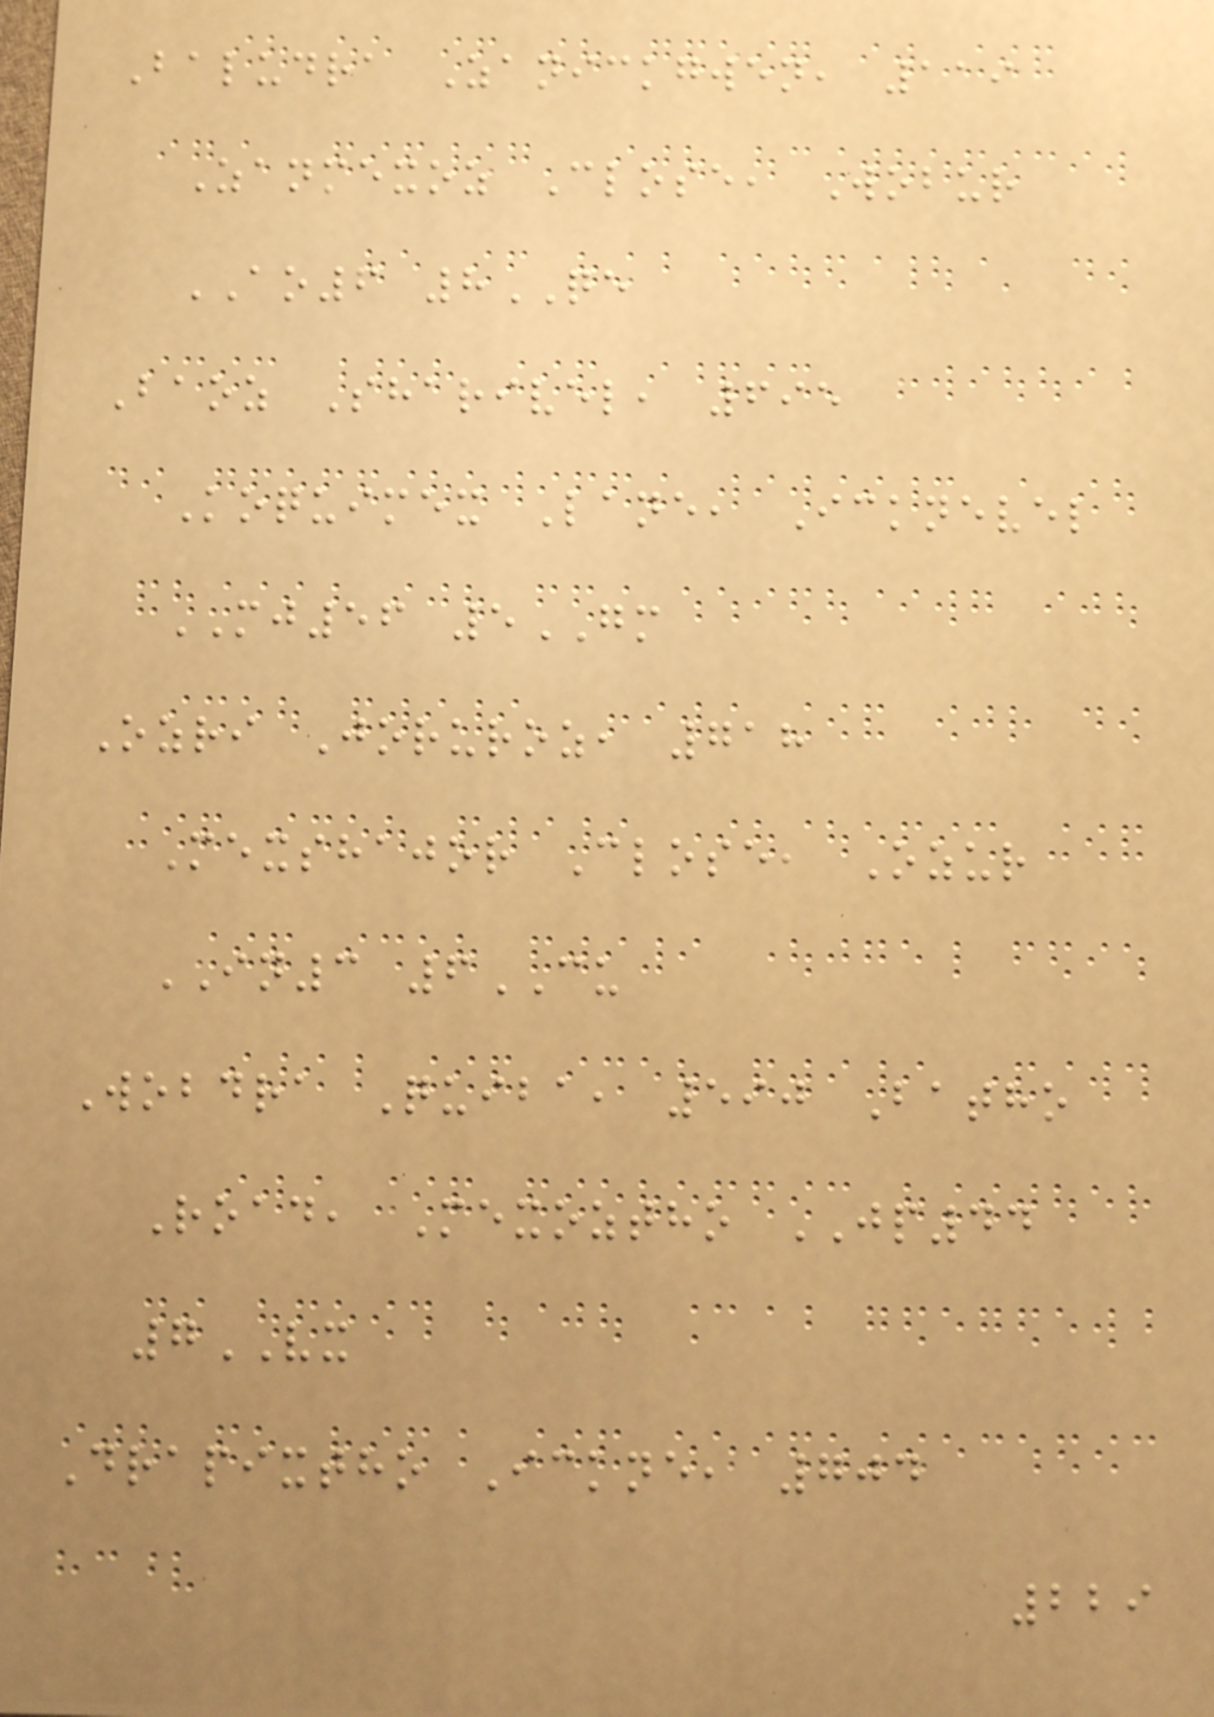Baludra Zanickgwen, 119
Zanmexoz Close, Wobur
AO6 8QE
Baoz Sharivel, 695
Koquimex Lane, Icknevel
MJ56 5GM
Ozri Joruroz, 718
Mexshajor Close, Ozur
IN3 6CU
Wobdra Quiba, 590 Batho
Road, Mexoztho JP44
7VX
Drapixtho Ickne, 704
229
